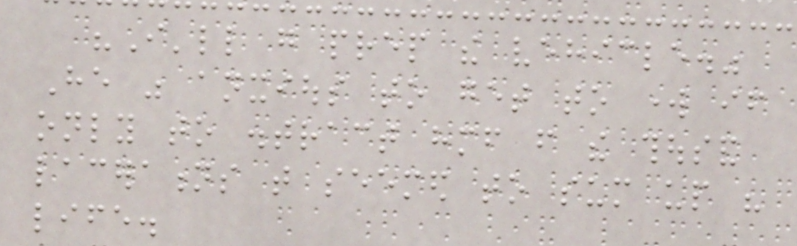"I'll go prep the vehicle."
He was anxious to get to work if
only to distract himself from the thousand
lacerations that seemed to sum up his
life.
